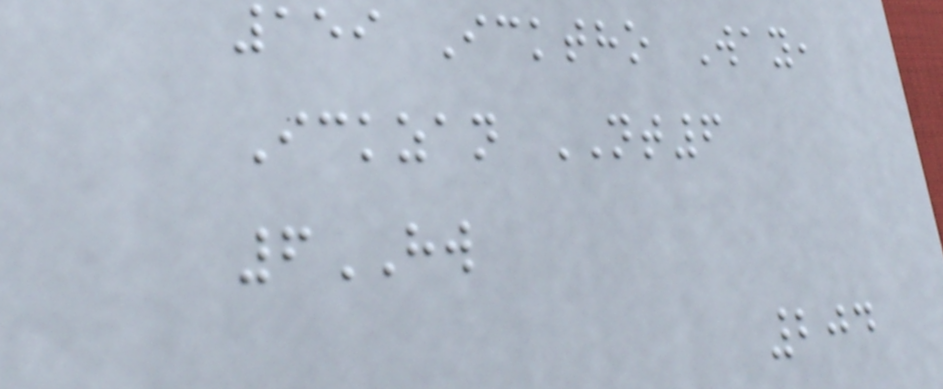159 Icktho Way,
Ickzan NT6
6HW
204
